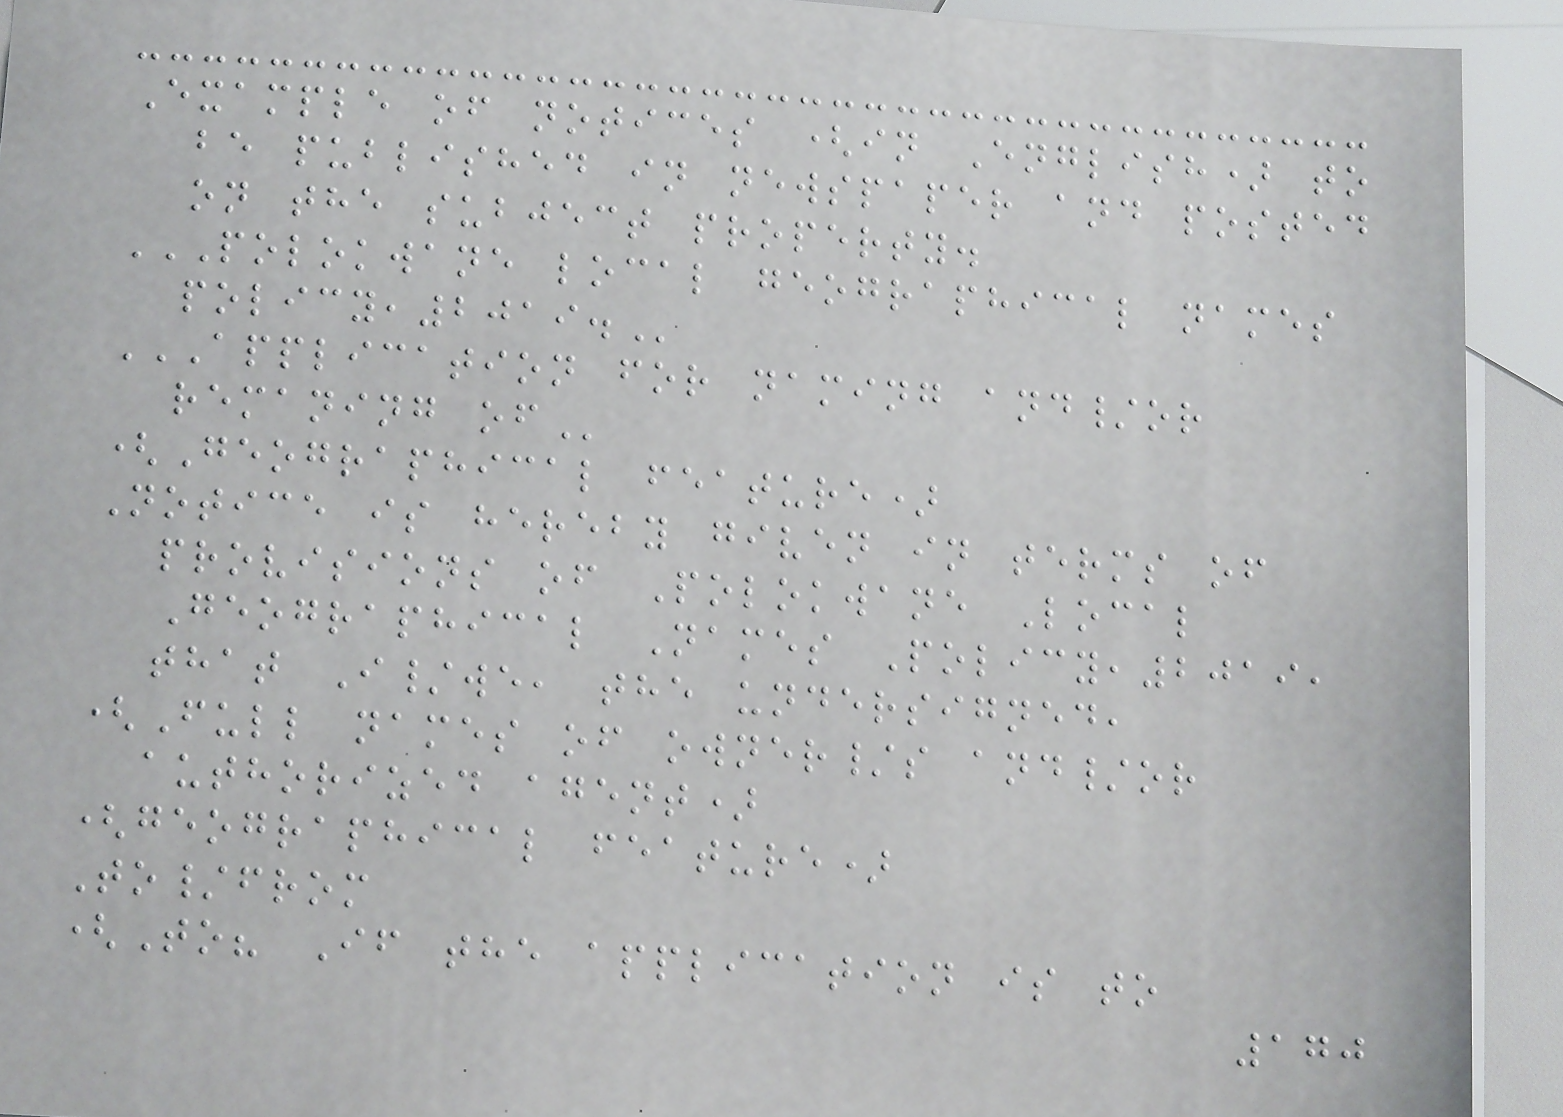Example of notices (in English) to
be published in newspaper and posted
on the subject property.
POLOKWANE LOCAL GEOGRAPHICAL NAMES
POLICY,2019.
APPLICATION FOR NAMING AND/OR
REMANING OF
(Geographical feature)
Notice is hereby given in terms of
provisions of Polokwane Local
Geographical Names Policy,2019,
that I/we, the undersigned,
(Full names of owner/s and/or
authorized agent)
(geographical feature)
To/from
(To? If the application is to
170
